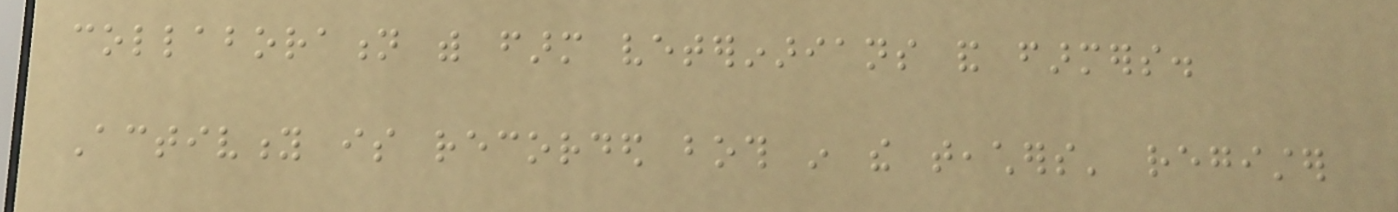collaboration with farm veterinarians and farmers.
Activity is recorded both in the teachers' register
